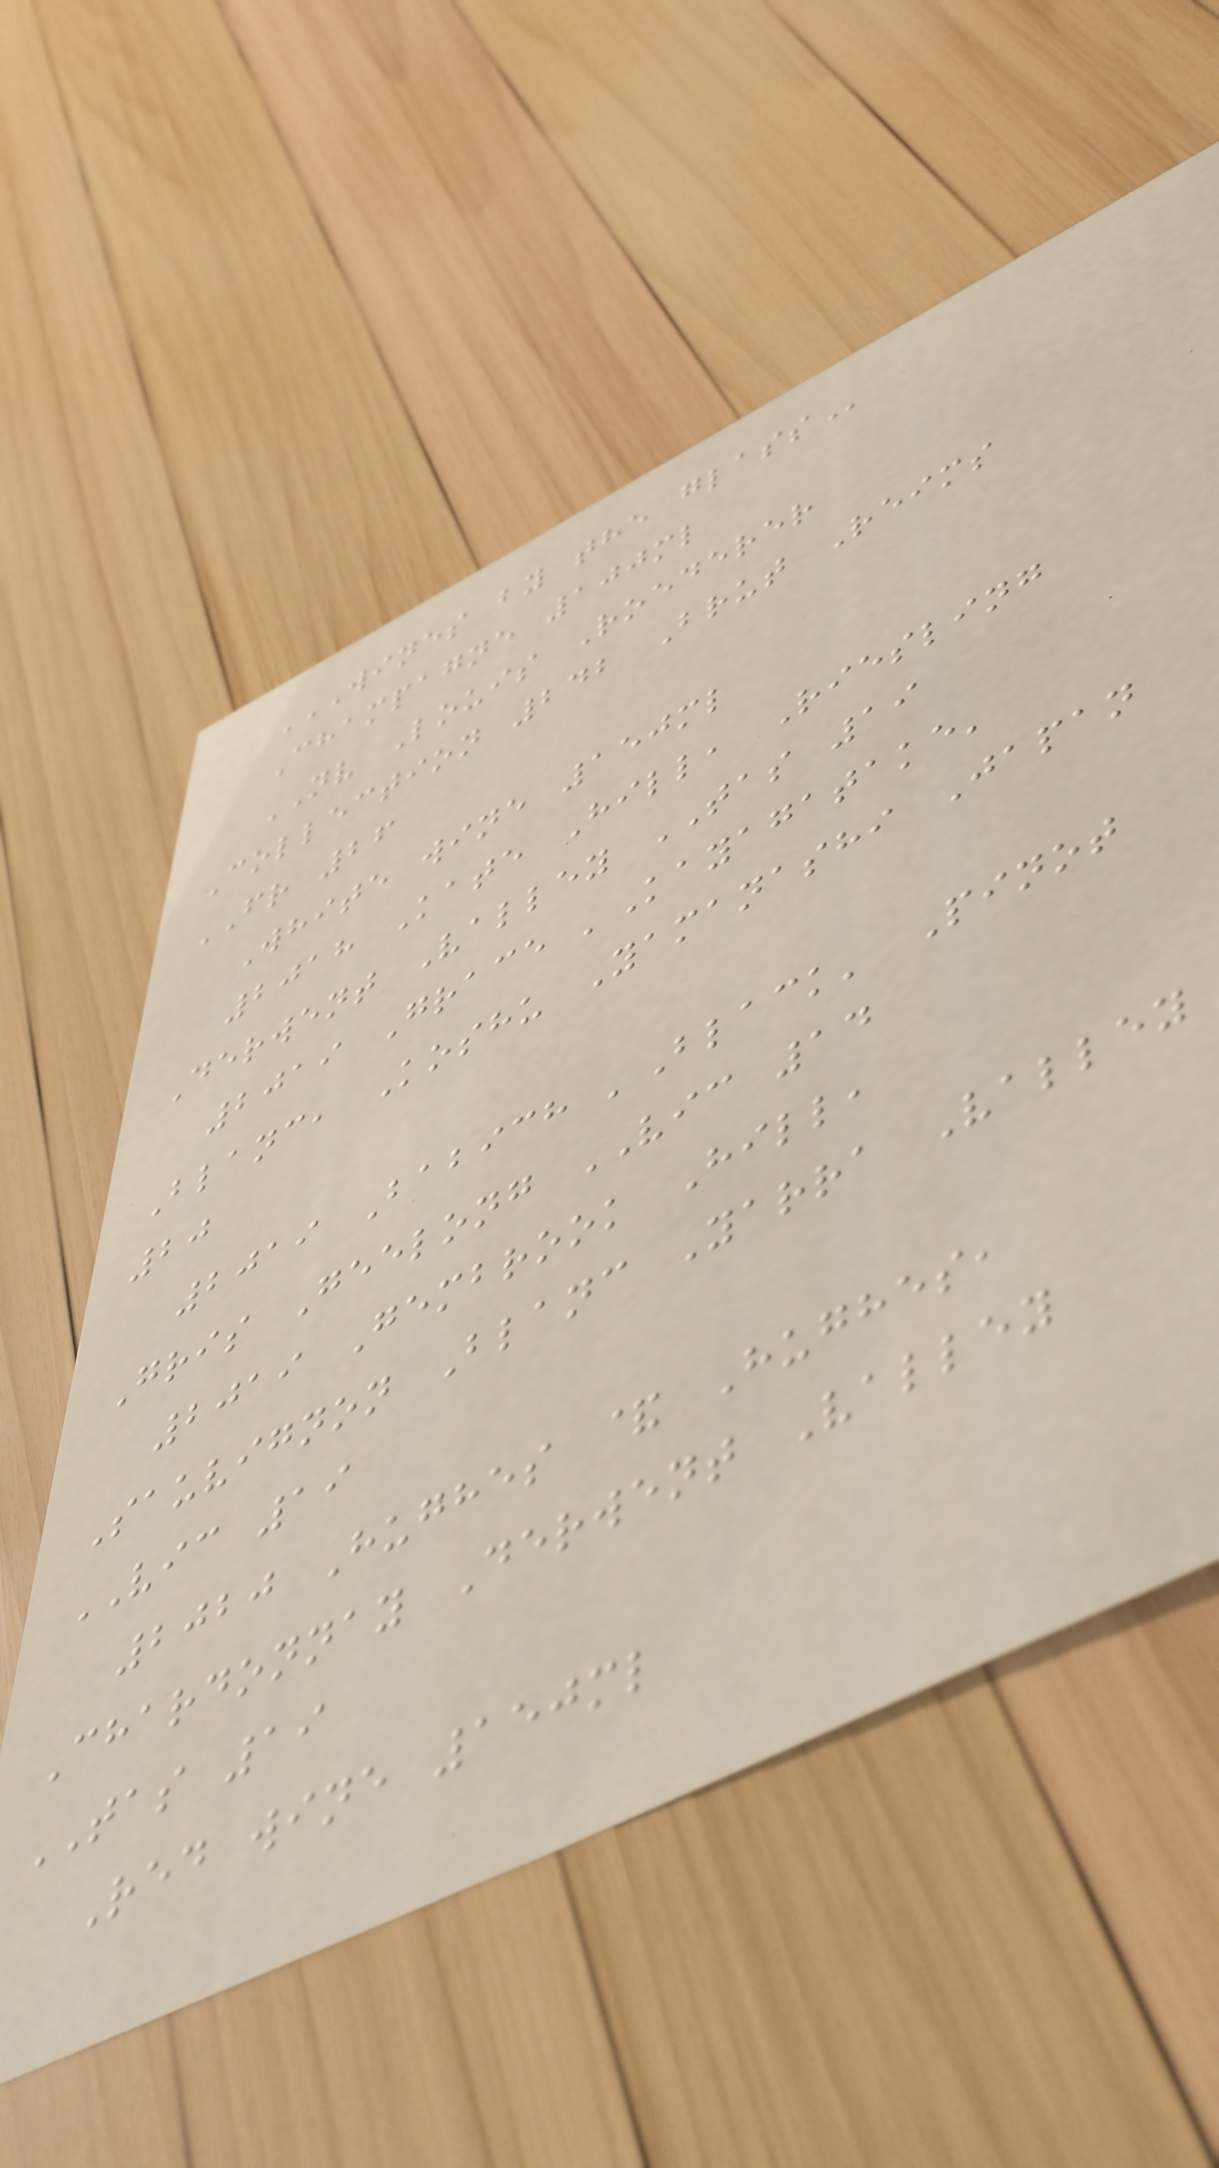WINES BY THE GLASS
Champagne 100ml
NV Louis Roederer
Collection 242 Brut Reims
FR 26
White wine 150ml
2018 Kate Hill, Riesling
Derwent Valley TAS 19
2019 Grace 'Kayagatake'
Blanc, Koshu Yamanashi Japan
20
2019 Babich 'Black' Pinot
Gris Geelong VIC 14
2019 Gembrook Hill,
Sauvignon Blanc Yarra Valley
VIC 19
2020 Hughes & Hughes,
Chardonnay Derwent Valley
TAS 19
Red wine 150ml
